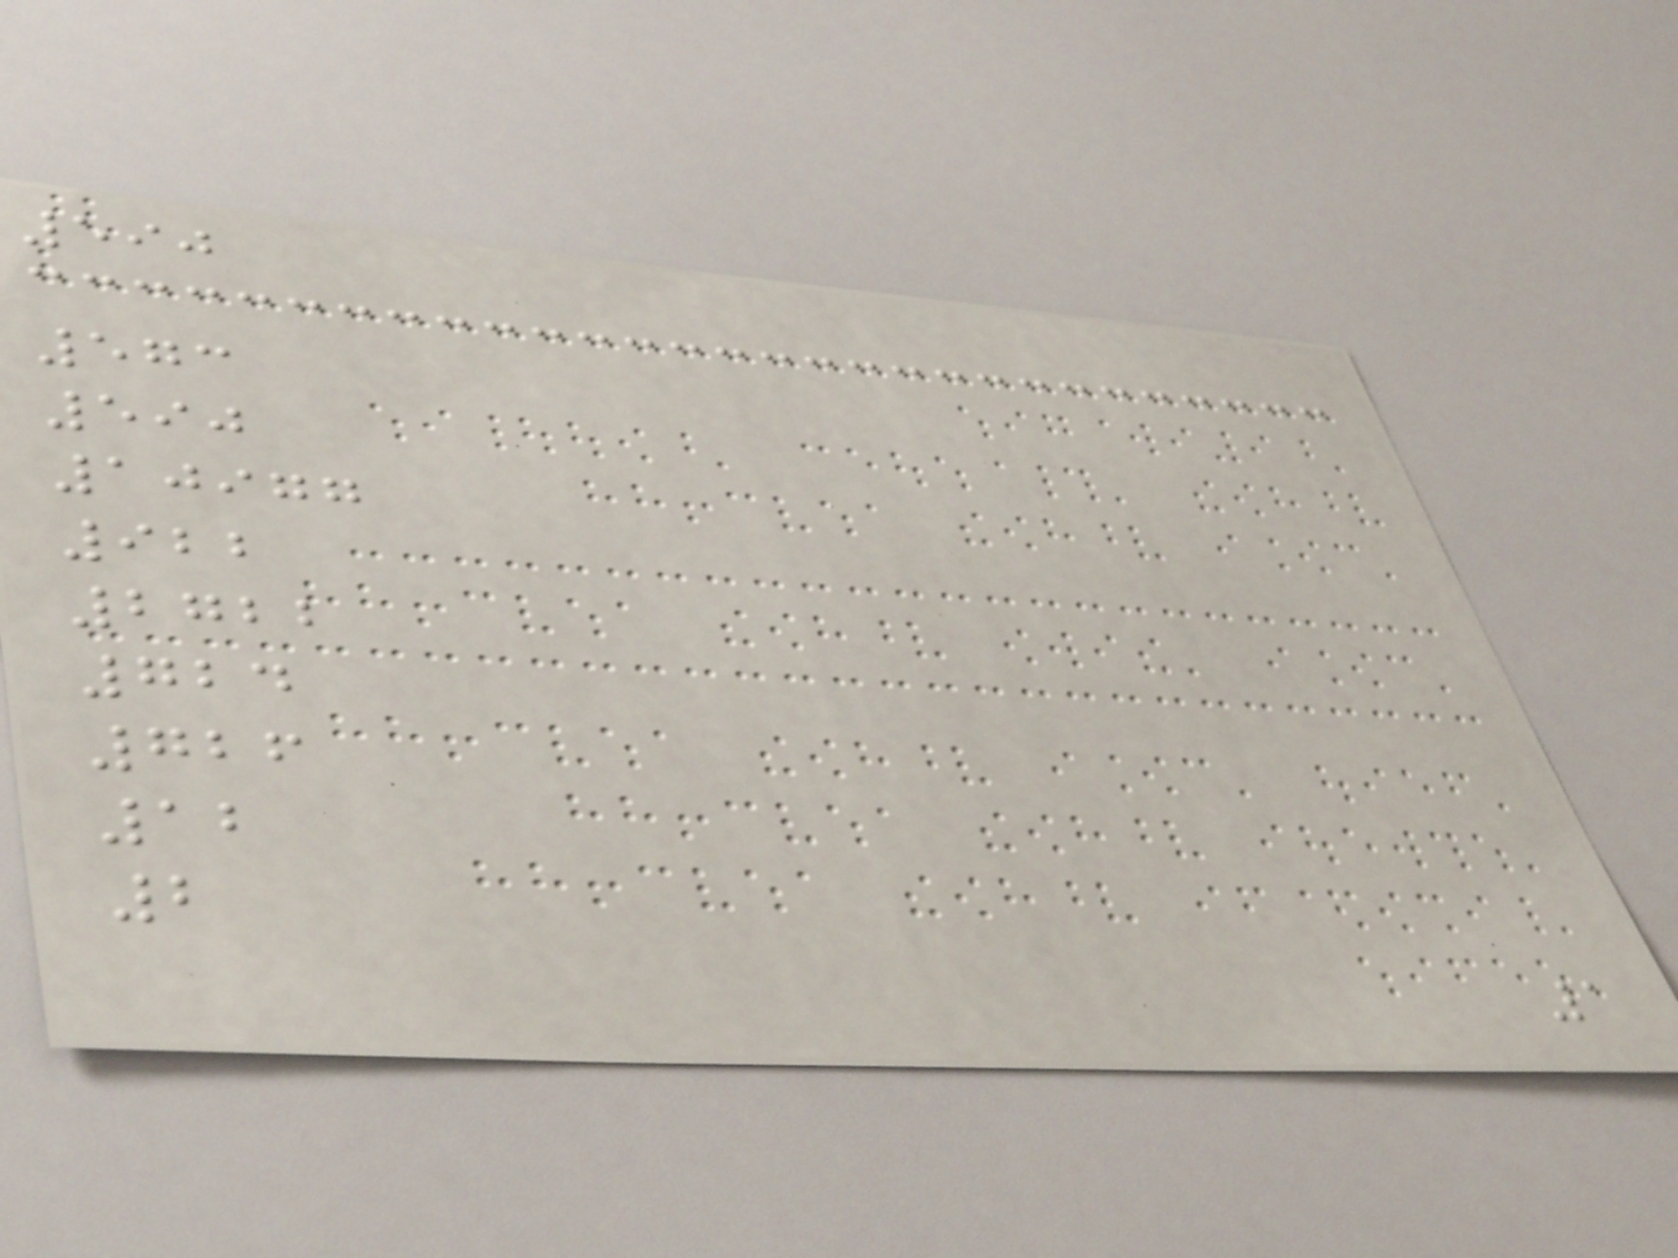590
573
590
10977
922
2722
724
726
12
2
1
